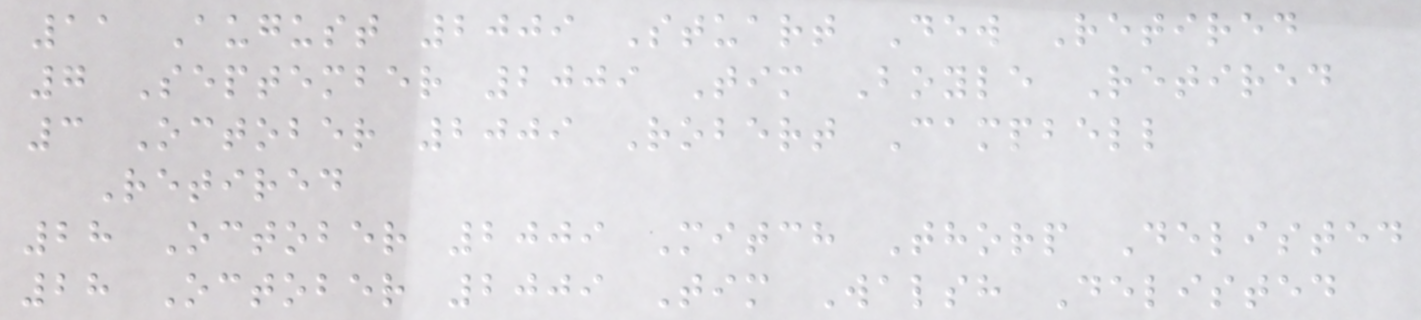11 August 2009 Stuart Dew Retired
7 September 2009 Tim Boyle Retired
3 October 2009 Robert Campbell
Retired
28 October 2009 Mitch Thorp Delisted
28 October 2009 Tim Walsh Delisted
